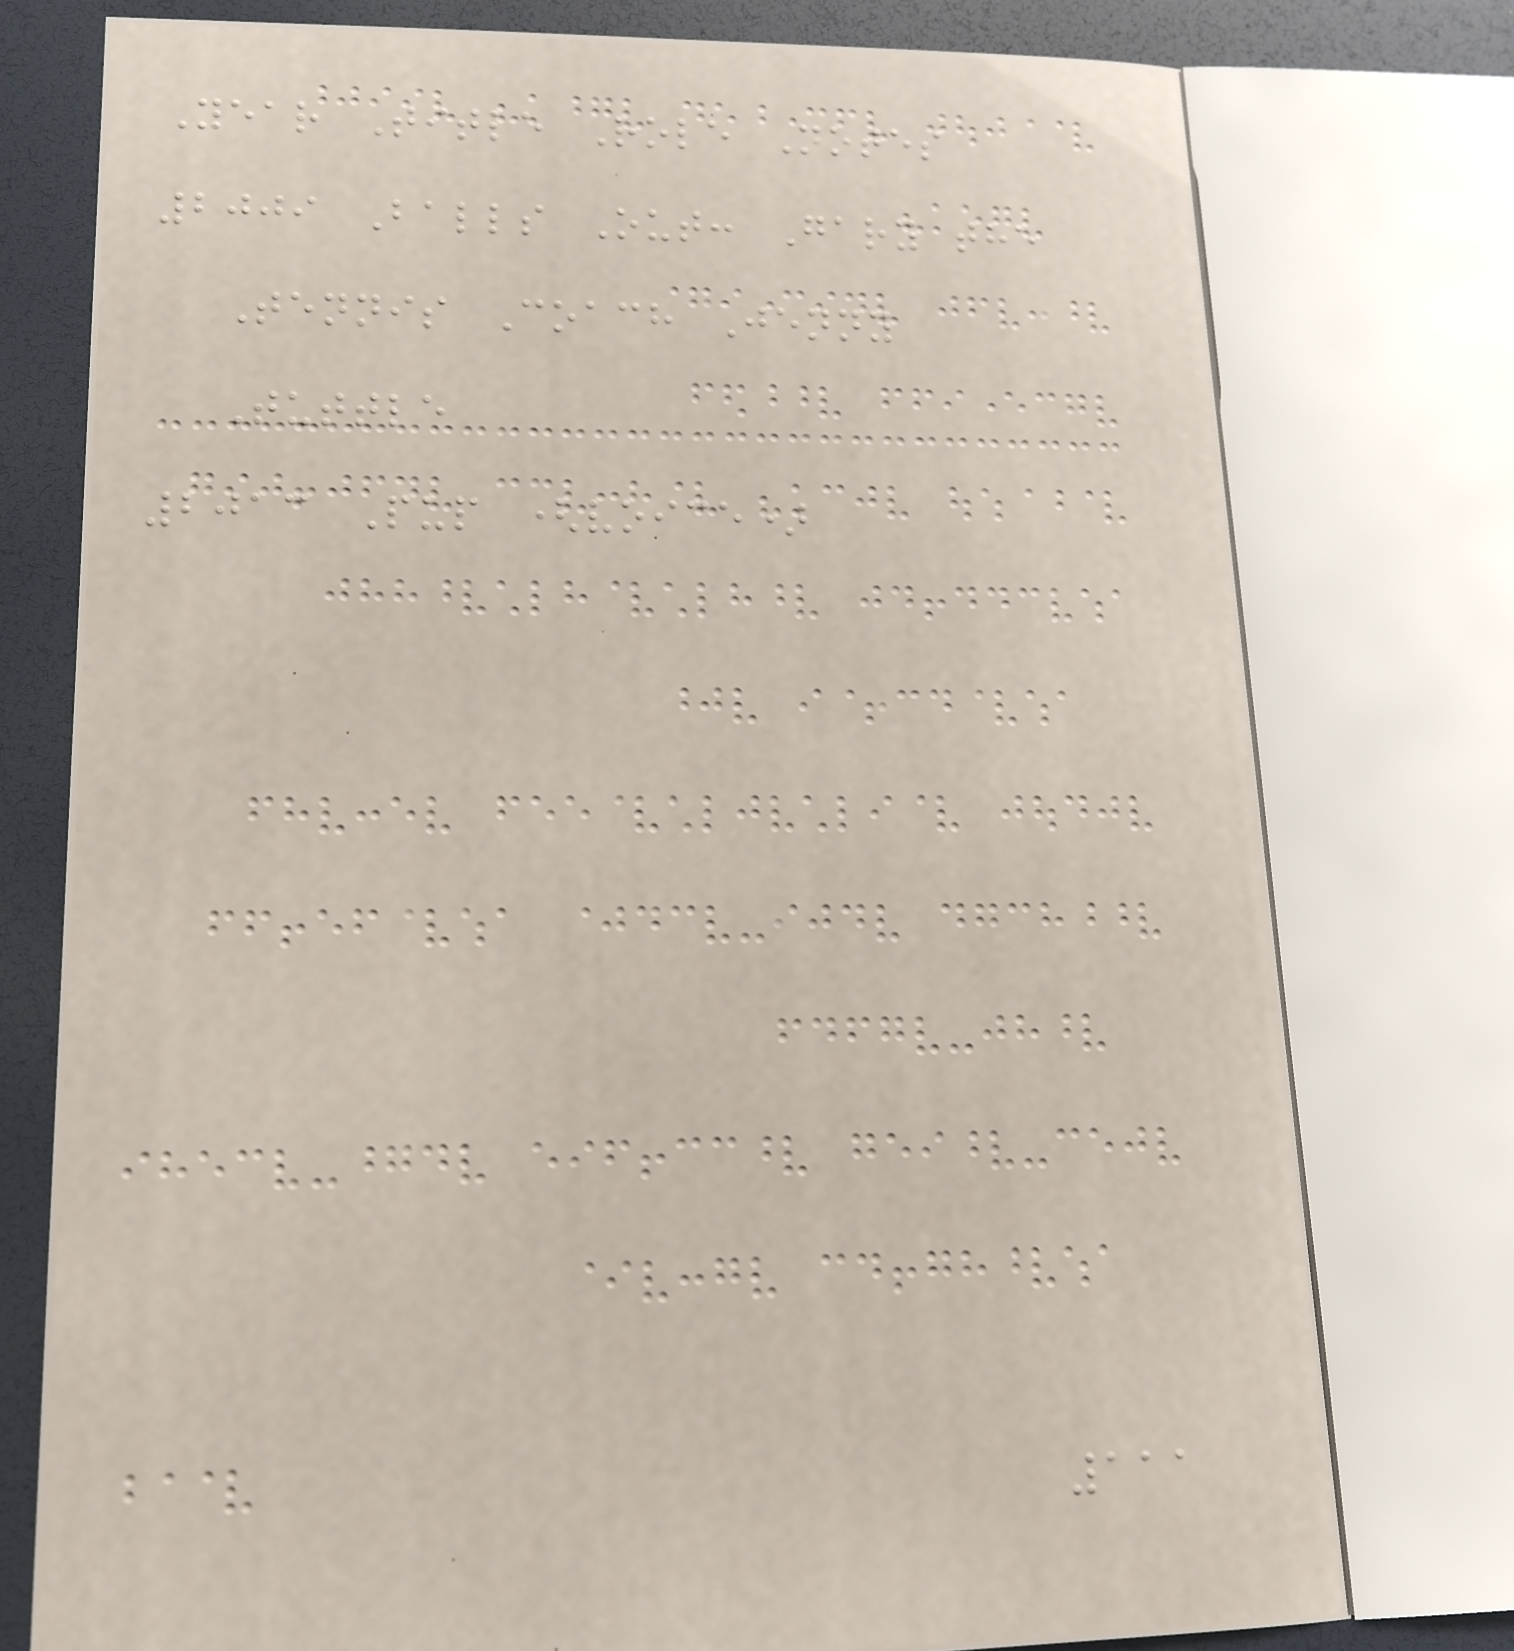Year Title Role Notes
2009 Balls Out: Gary the
Tennis Coach Jenny
Tuttle
2013 Pup (voice)
111
